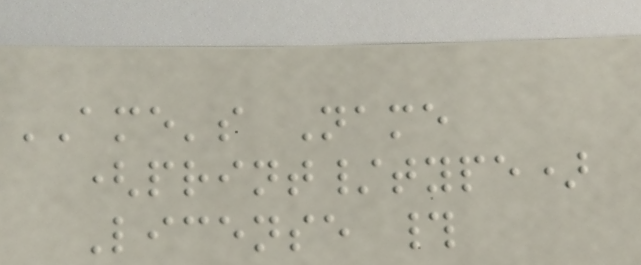AME's Name
(print/type)
License #
